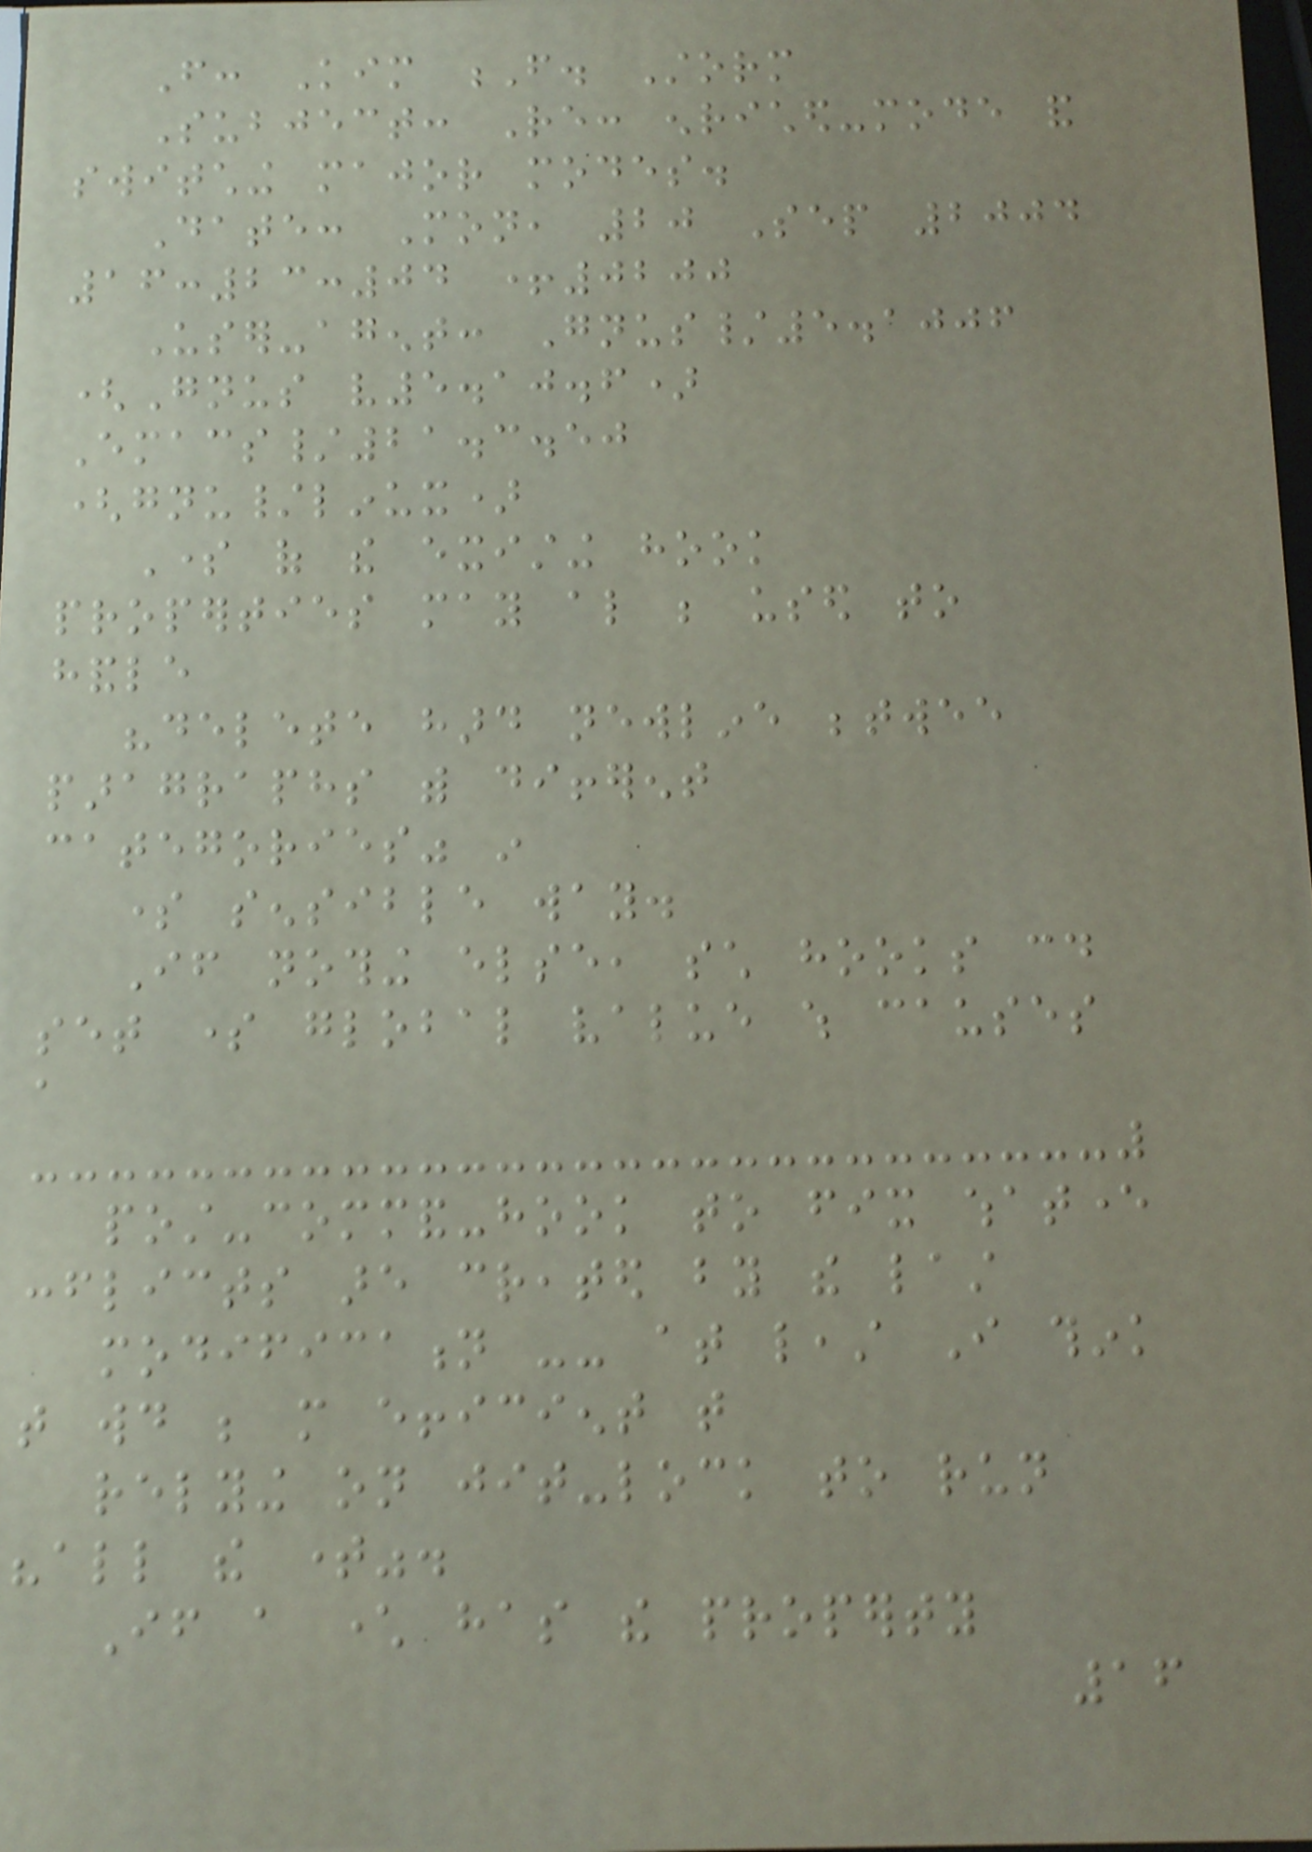From: Kim F. Storm
Subject: Re: enriched-mode and
switching major modes.
Date: Mon, 20 Sep 2004
16:23:04 +0200
User-agent: Gnus/5.1006
(Gnus v5.10.6)
Emacs/21.3.50
(gnu/linux)
Some of the existing hook
properties may also be used to
handle
"delete hard newline betwee
paragraphs with different
categories" in
some sensible way.
If nothing else, such hooks could
set some global value which causes
a
post-command-hook to fix whatever
conflicts are created by the last
modification -- at least I think
that would be more efficient that
relying on jit-lock to run
"all the time".
If a character has the property
16
